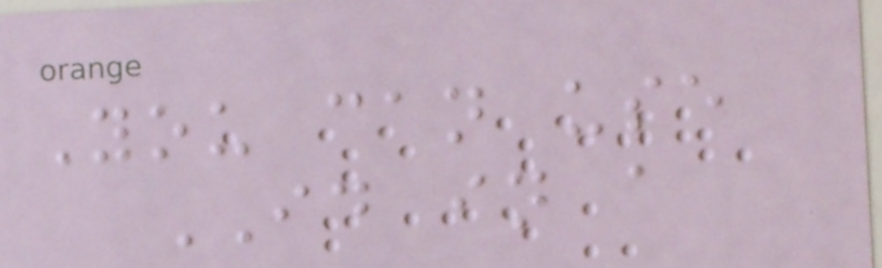You can use
ID in a
